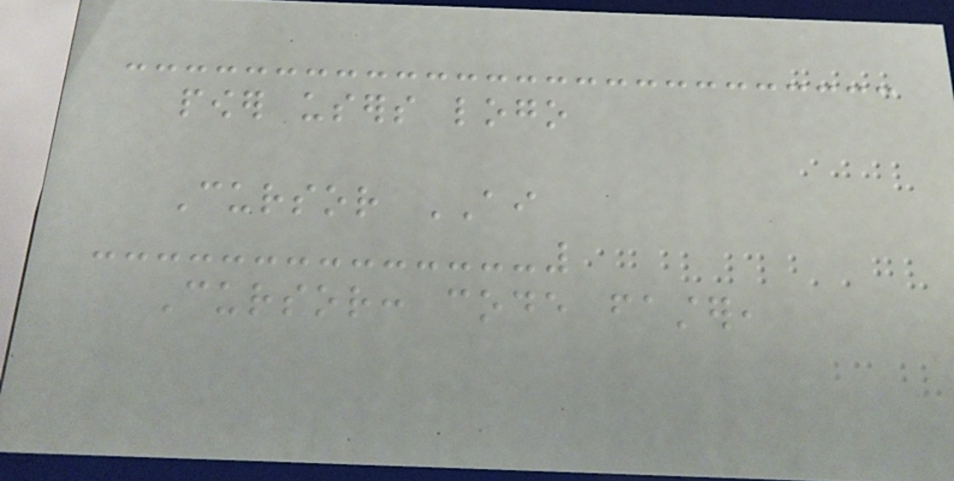power users logo
Cursor AI
Cursor: code faster,
